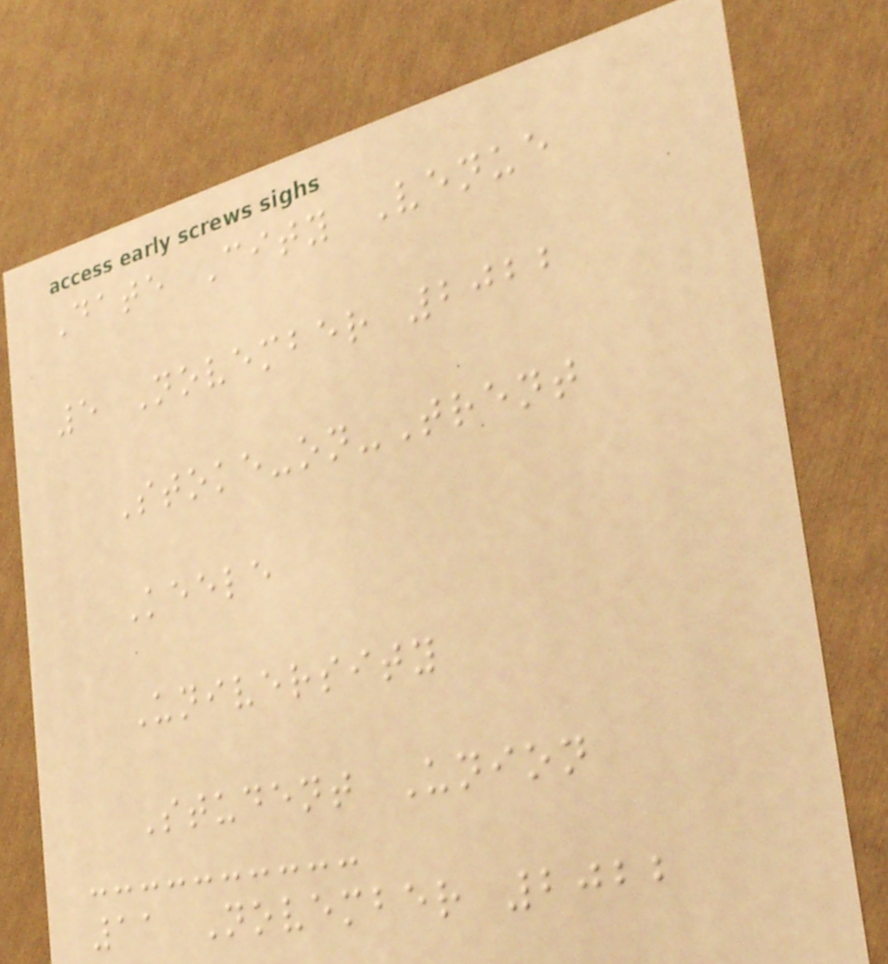Date City Venue
5 November 2022
Stoke-on-Trent
Keele
University
Student Union
11 November 2022
